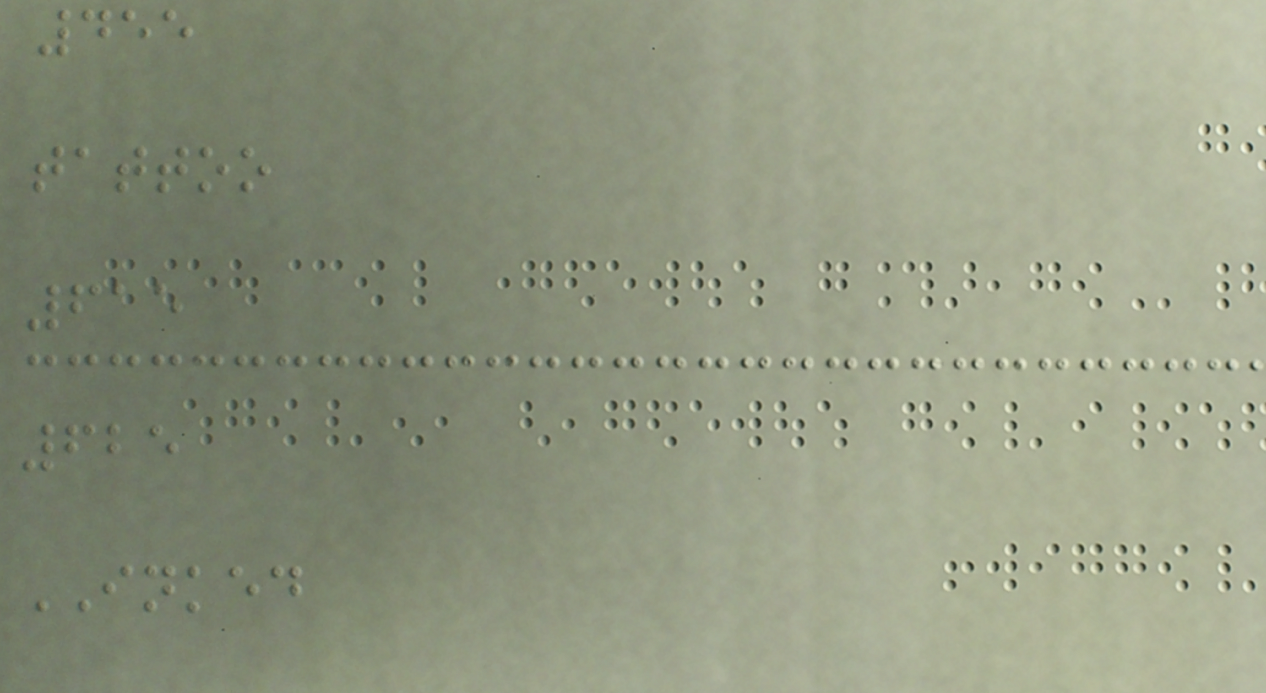455
tattoo
615
625
INKED
